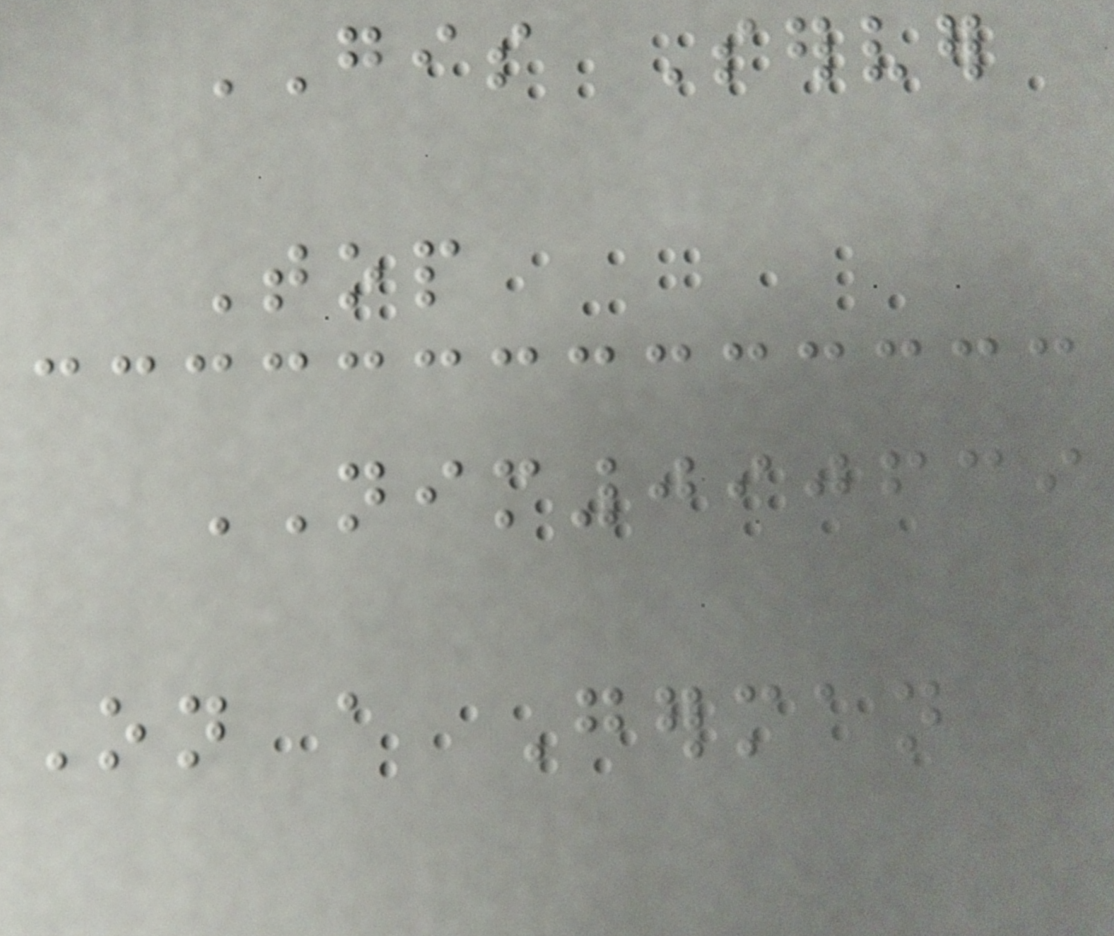GIS Server
Top
NIM090639
On a German
